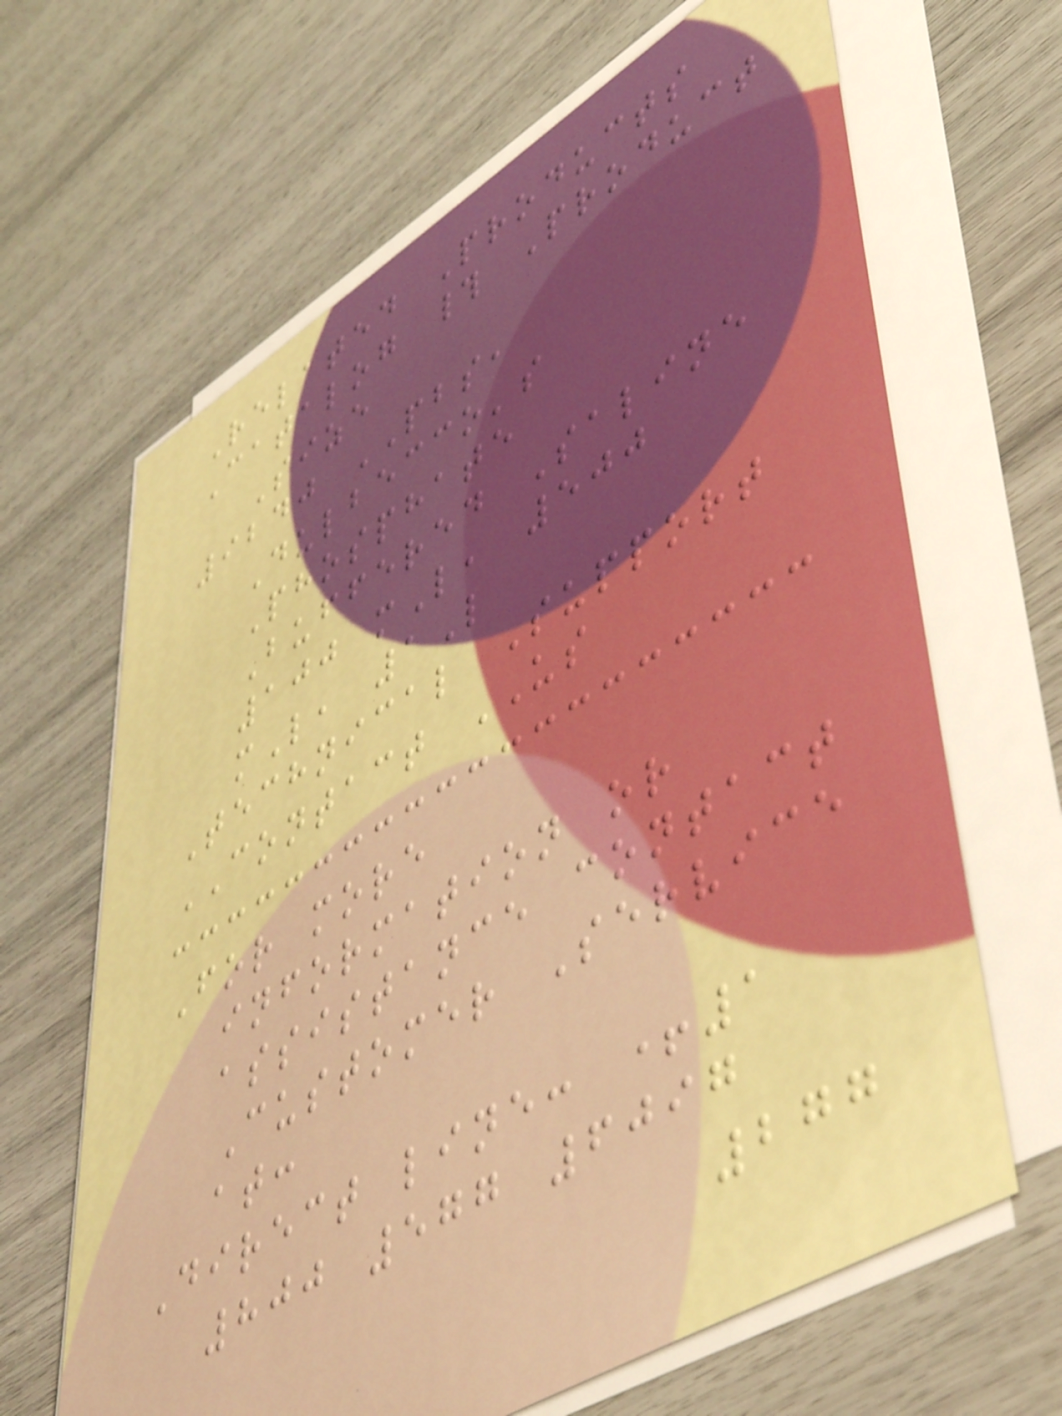Related Products
Catalog # Product
Size
9240 PBS,
Dulbecco's
Phosphate
Buffered Saline
100 mL, 500
mL, 1L
Technical Support
CONTACT US
For more
information or
assistance contact
Customer Service
at:
Direct line: +1
800 577 6097
277
